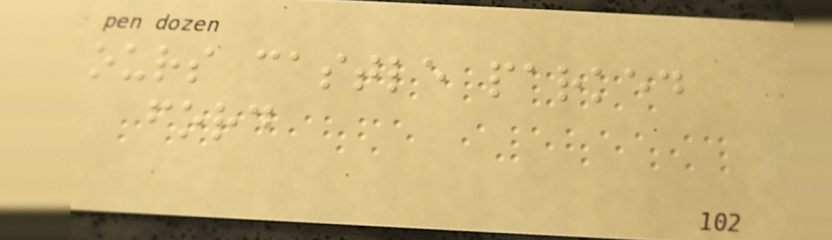ours castle parked
ford
